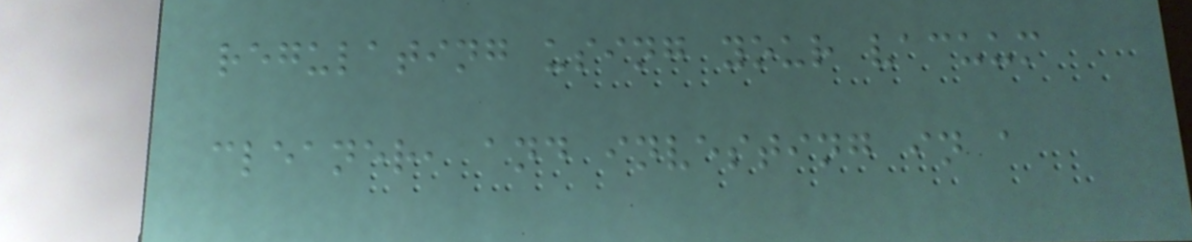regulating using your vacuum
cleaner, and investing in a
